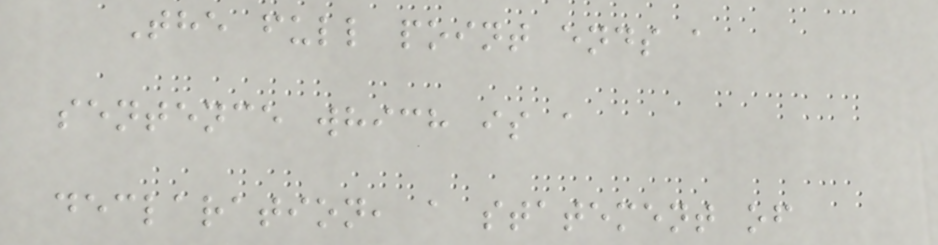The full point ends a
sentence which is a
declaration, a statement of
